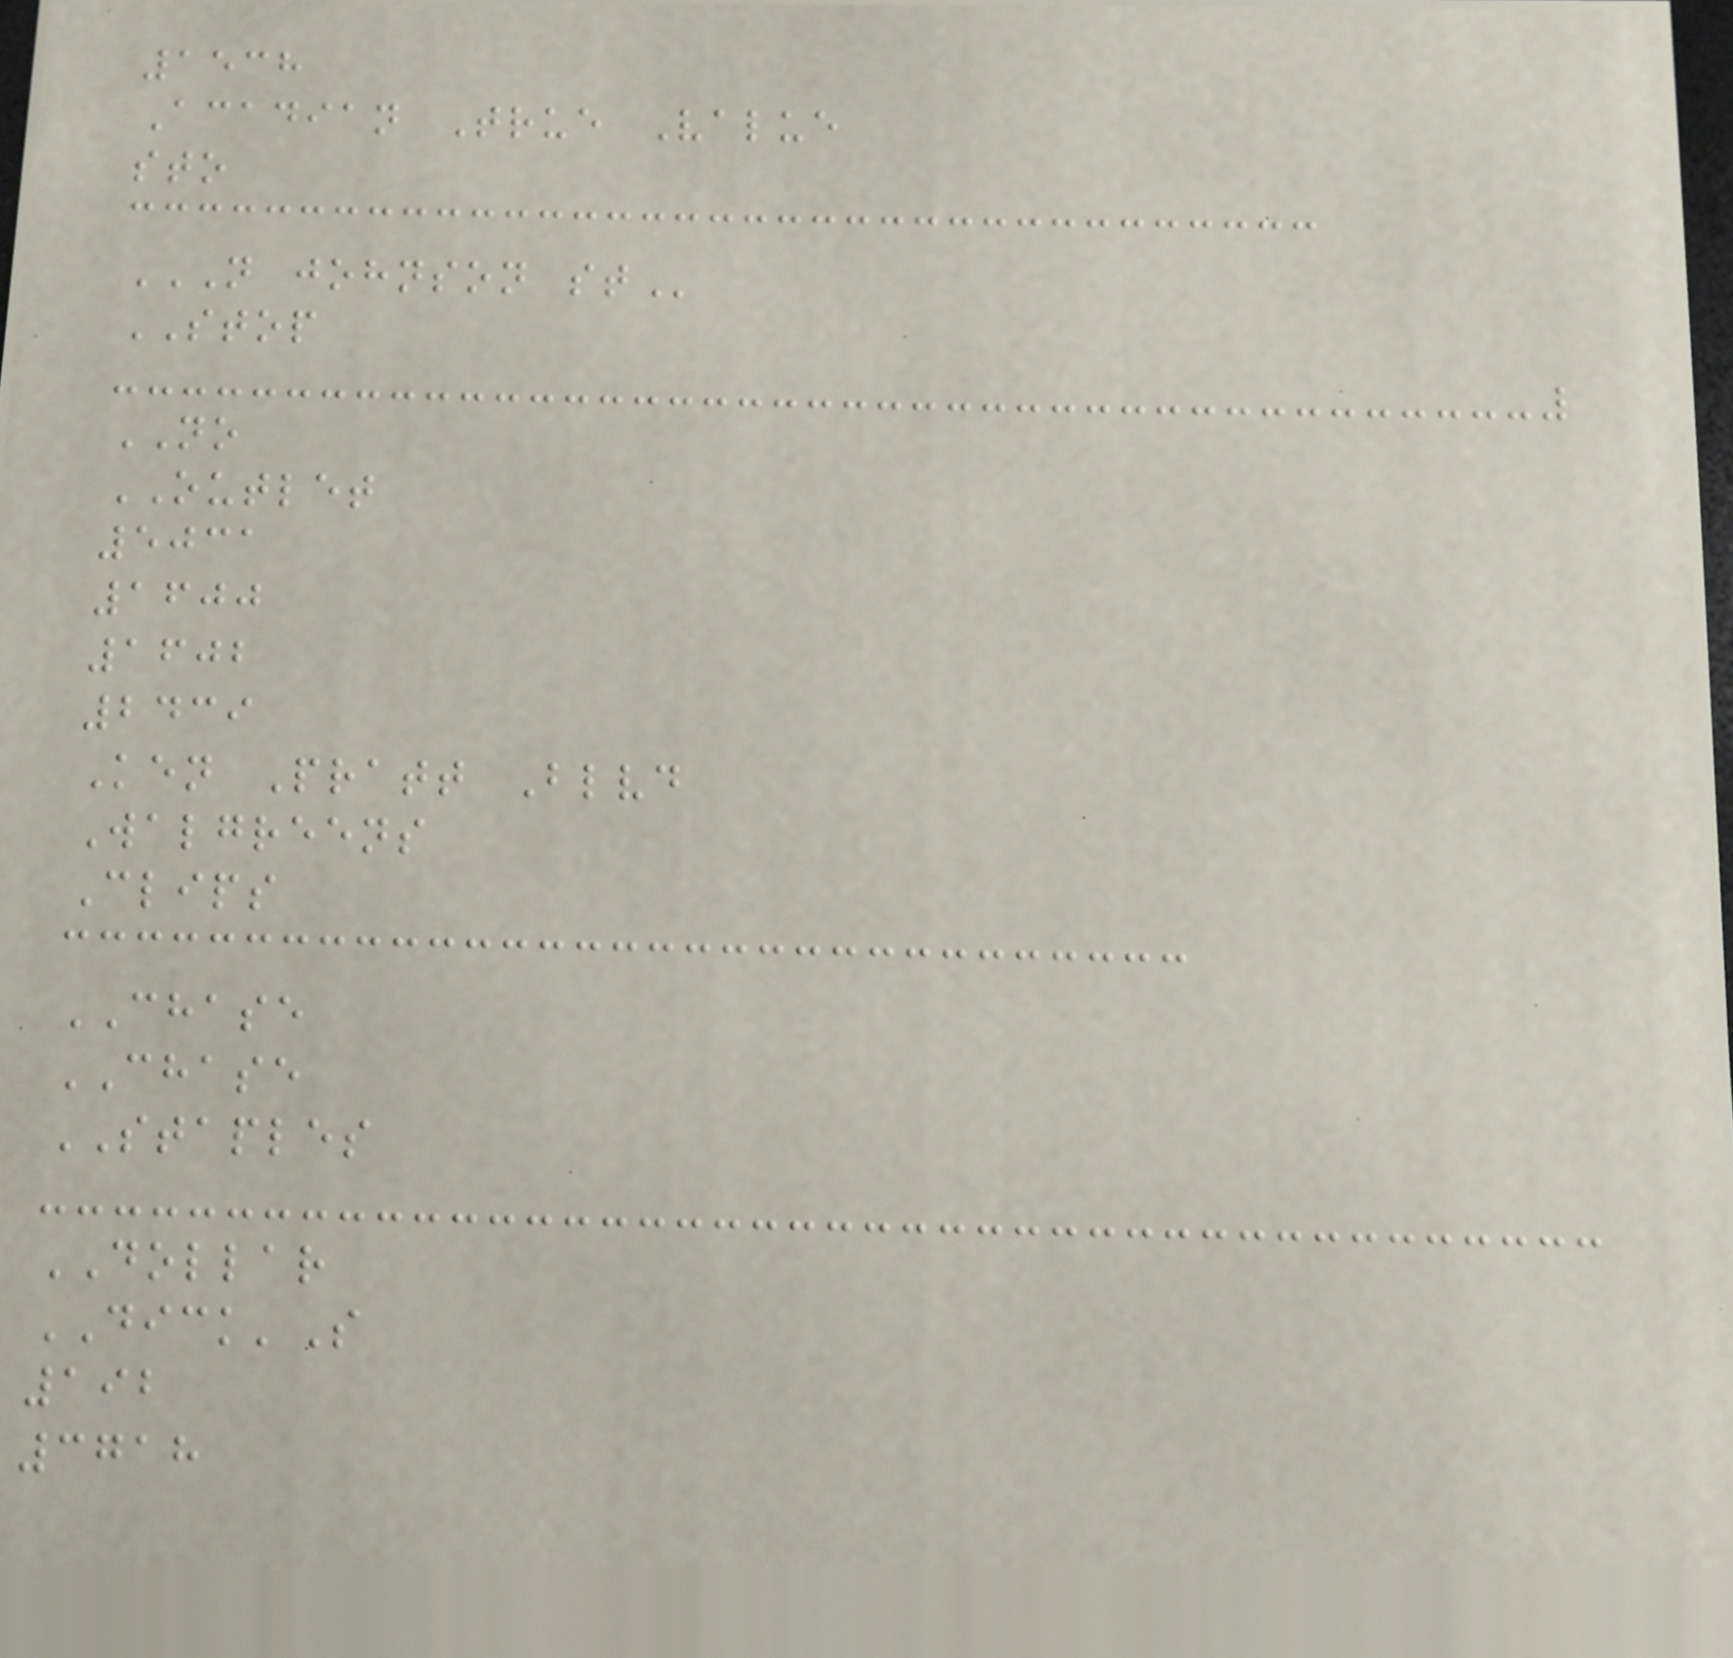1538
Acadian True Value
sto
N JOHNSON ST
STOP
NO
OUTLET
5031
1600
1602
2439
Ken Pratt Blvd
Walgreens
Clips
CHASE
CHASE
STAPLES
DOLLAR
DICK'S
192
3718
